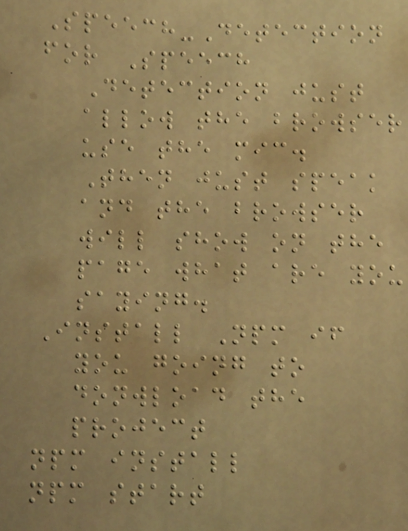Speech-Detection
for Speech
Detection just
allow the browser
use the mic.
Then just speak
and the browser
will show on the
page what are you
saying.
Install Npm if
you going to
donwload the
project
npm install
npm start
